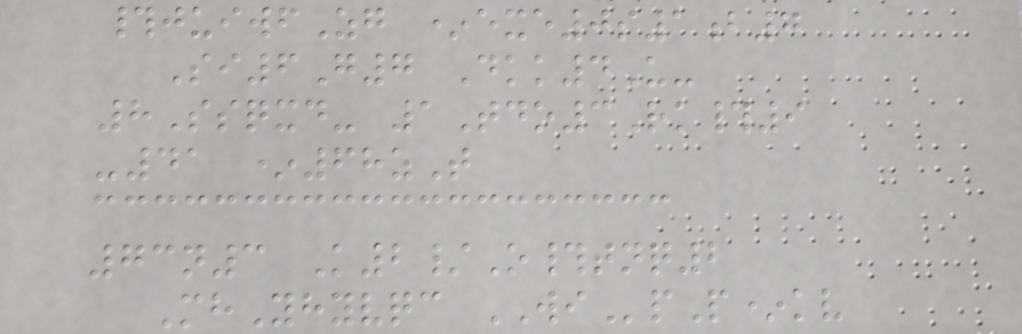#juiwfZg *exe0s1b7
Si6G7 Dkk4U-
8Ssqxd- 1Tdo3Rk#9
-41 *68zT
73n3 K2/O#tnq2
MhYhyvqc WIpP*kv
